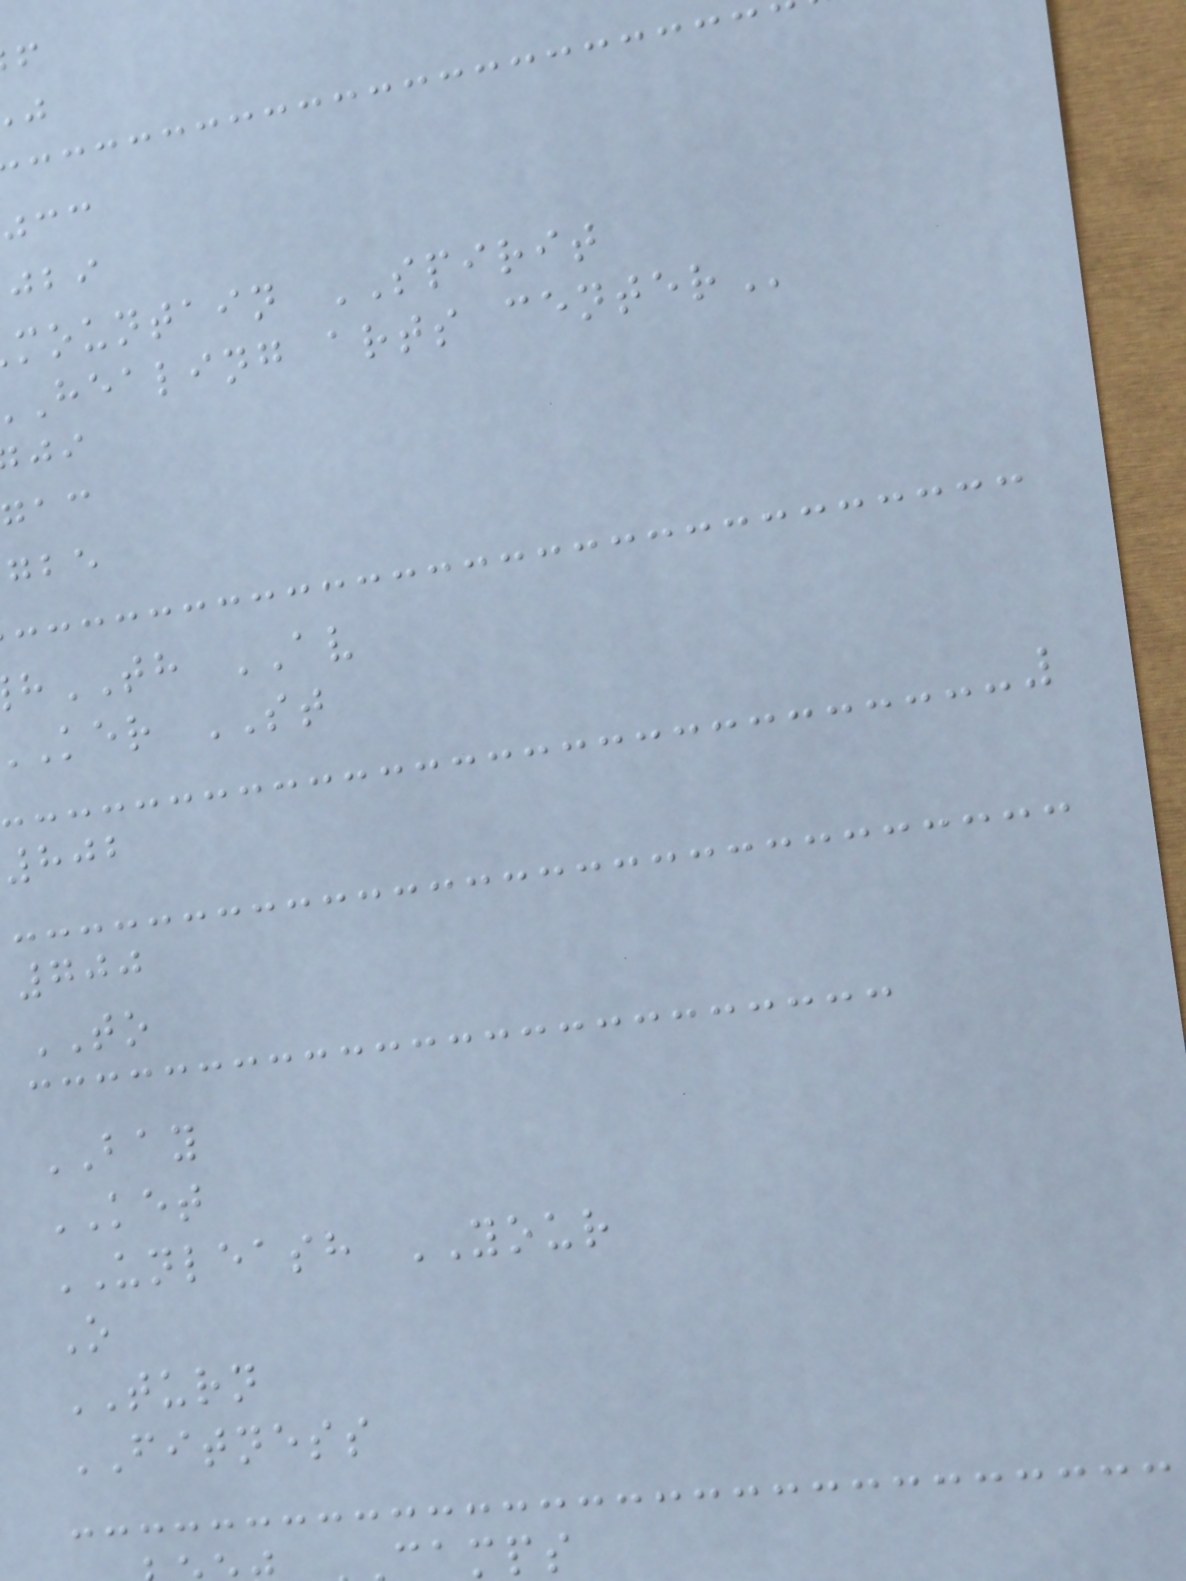mountain SPIRIT
healing arts
TH AV
ker ST
802
700
TO
BAY
KET
UNLEASH YOUR
O
TURN
FITNESS
